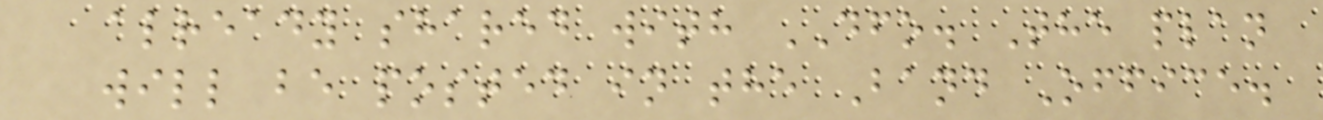already shared with DFO. The plan
will be posted in the Band Office.
